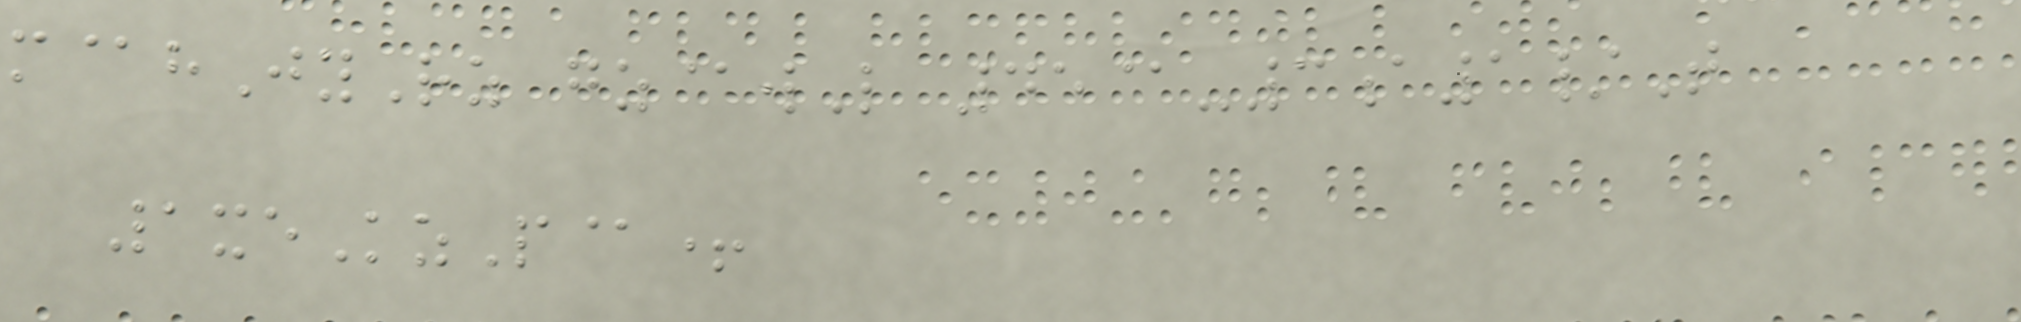m@hJyRz gz@wL 45@-3a1/T
1xeKzP@+
